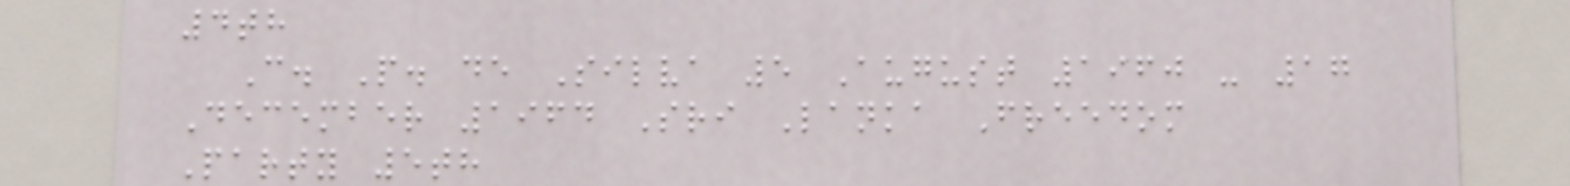4th
C. P. de Silva 5 August 1960 - 17
December 1964 Sri Lanka Freedom
Party 5th
